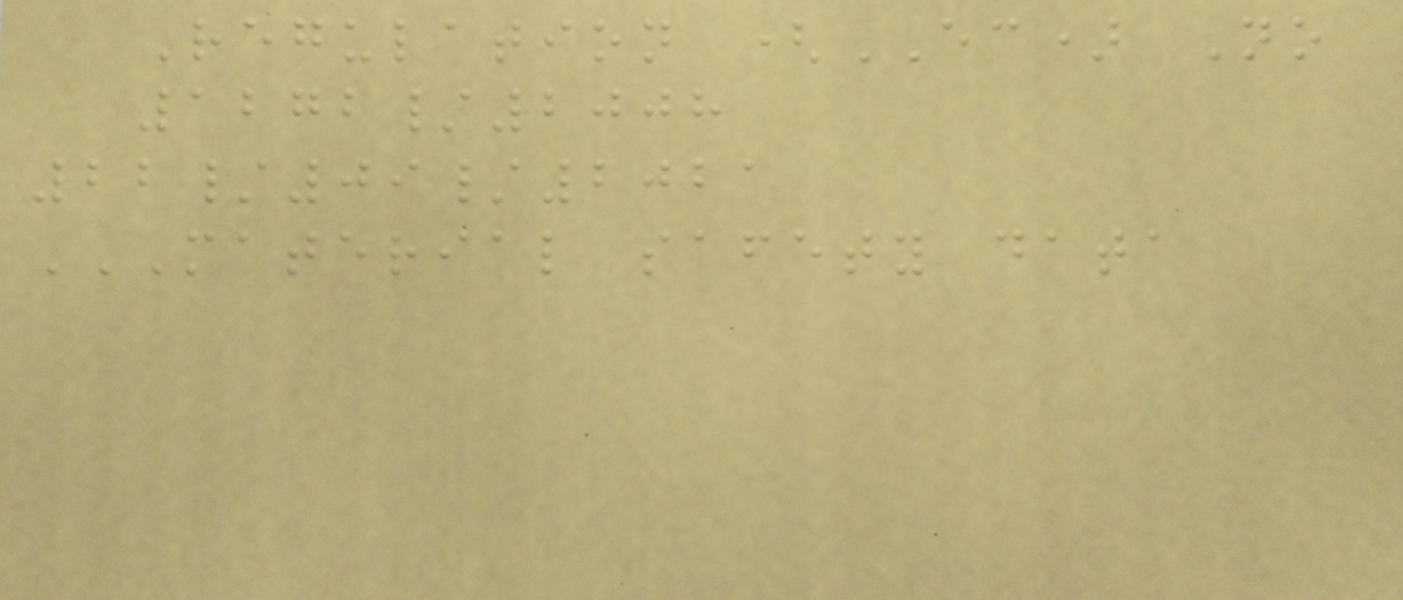Regulation (EC) No
1272/2008
22/09/2021
MATERIAL SAFETY DATA
